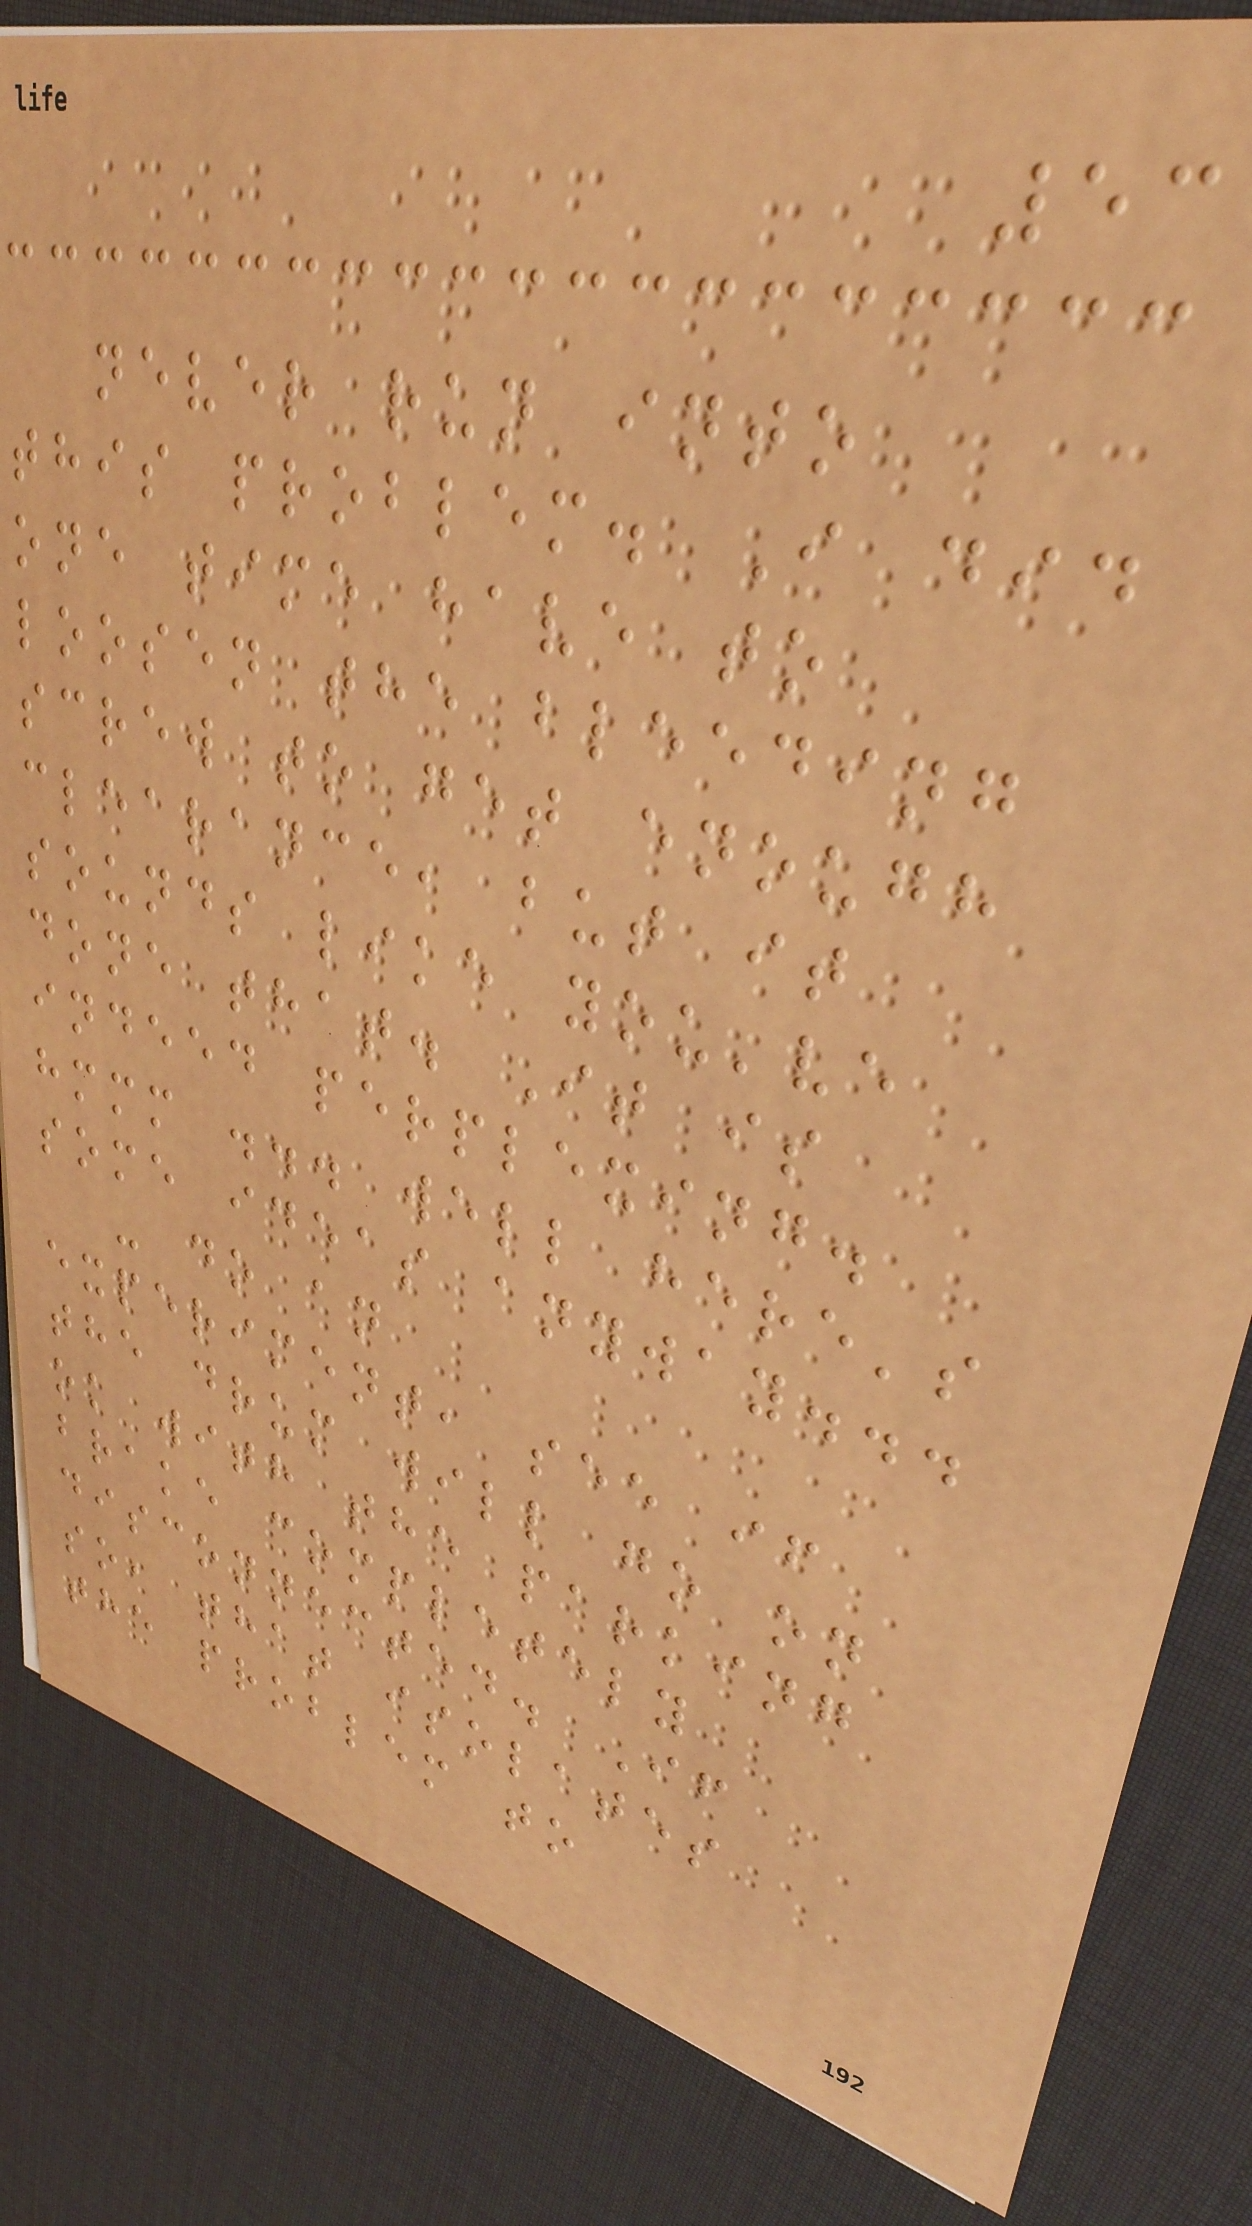53
never run into
this problem. I did
one time have to
loosen the bleeding
screw to get enough
clearance, but it
sounds like you've
done that. It is
indeed perplexing.
hmmm ... well here's
some ideas anyway...
- do an
experiment, see if
the drum will go on
ok with the parking
brake completely
disconnected. If
so, that isolates
the problem to
